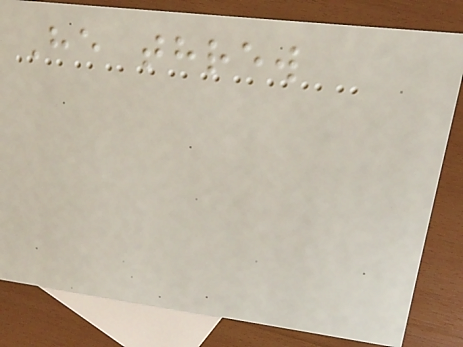He threw
